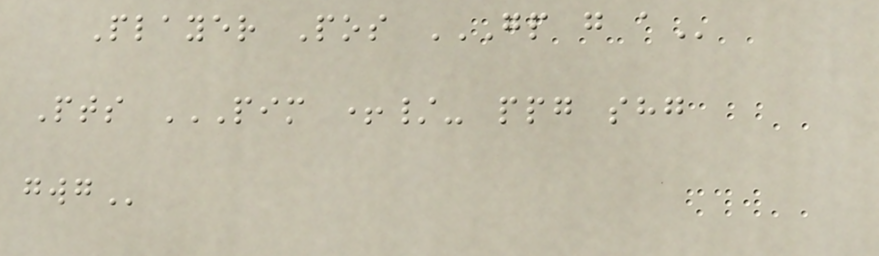Player Pos GP G A
Pts PIM +/- PPG SHG
GWG
